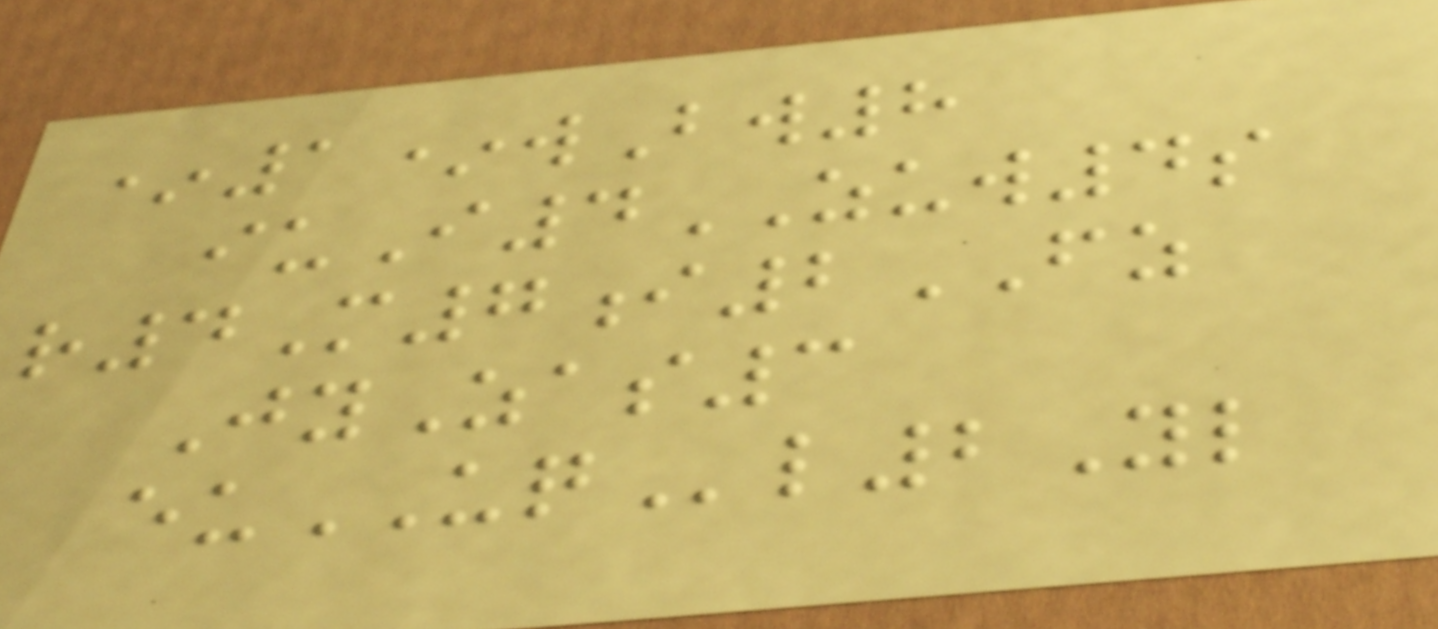*1*wBw8
iuI4ZUW4s
r4M7i2FZ
JyZas3
euUQl2Yl
